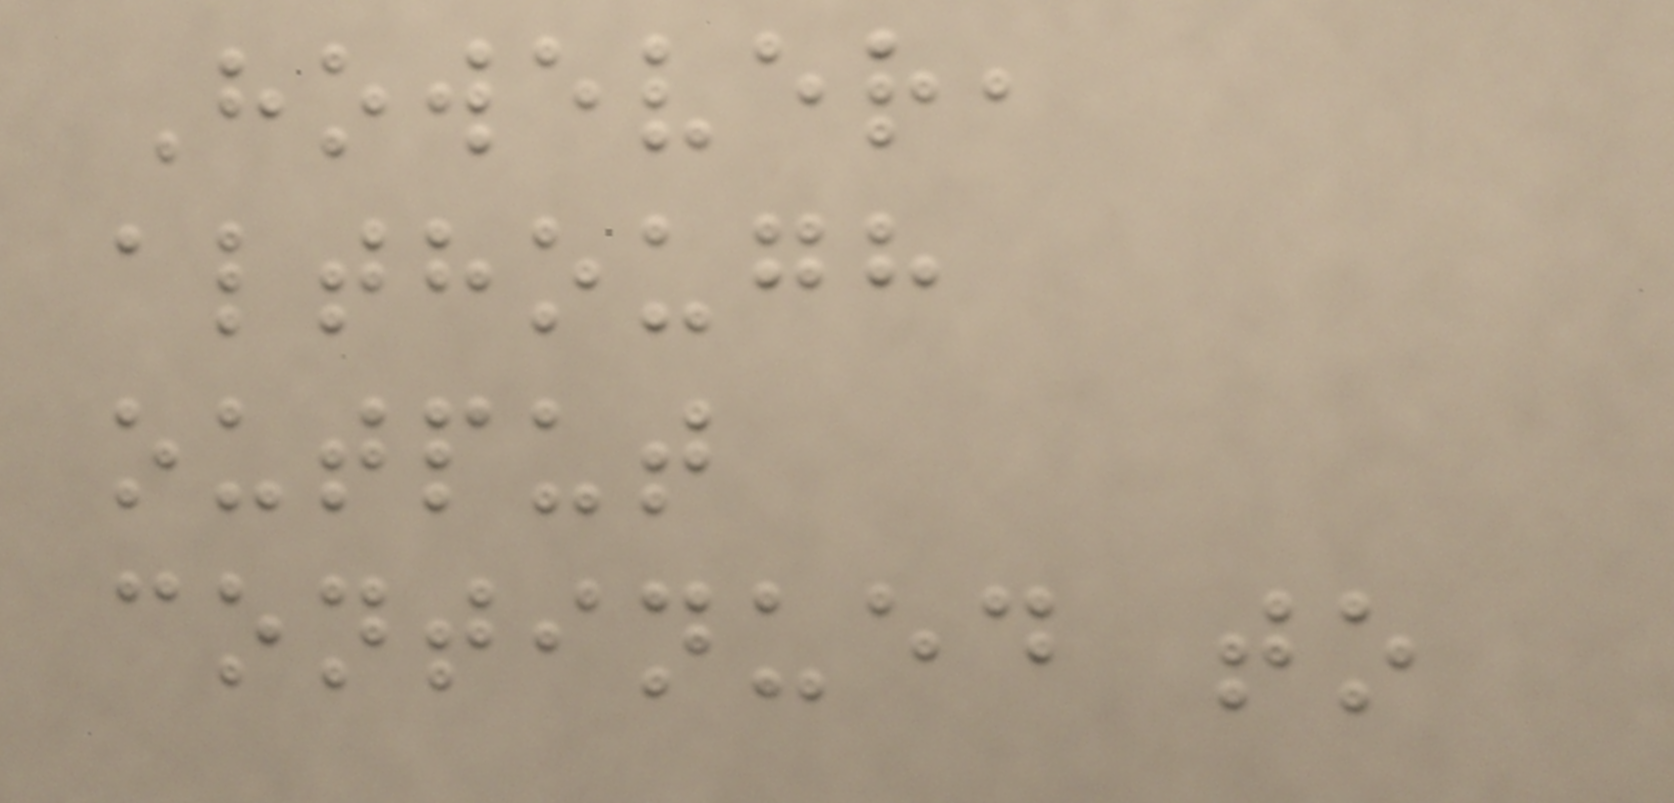However,
although
output
continued to
